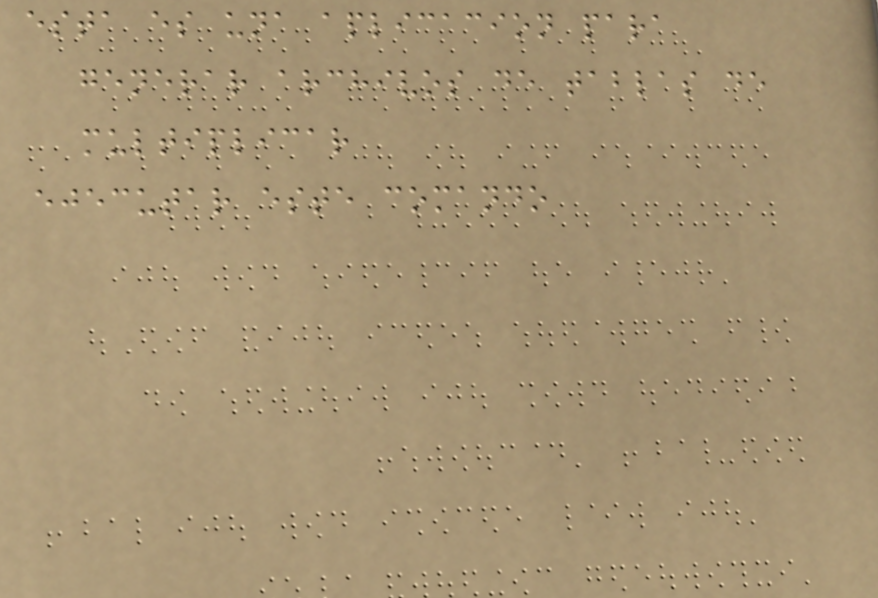esta es una aplicacion para
generar archivos de tablas de
multiplicar
ejecutar este comando
